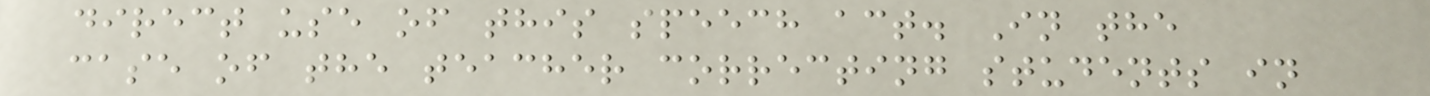direct use of this speech act. In the
case of the teacher correcting students in
